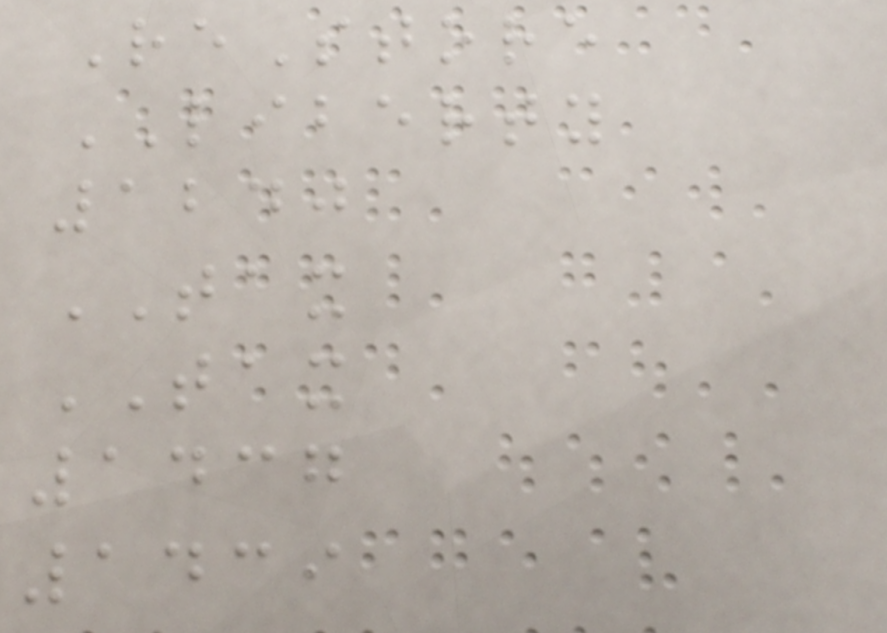ReStore
LIBERTY
1240
TAX
TAX
1437
1439
